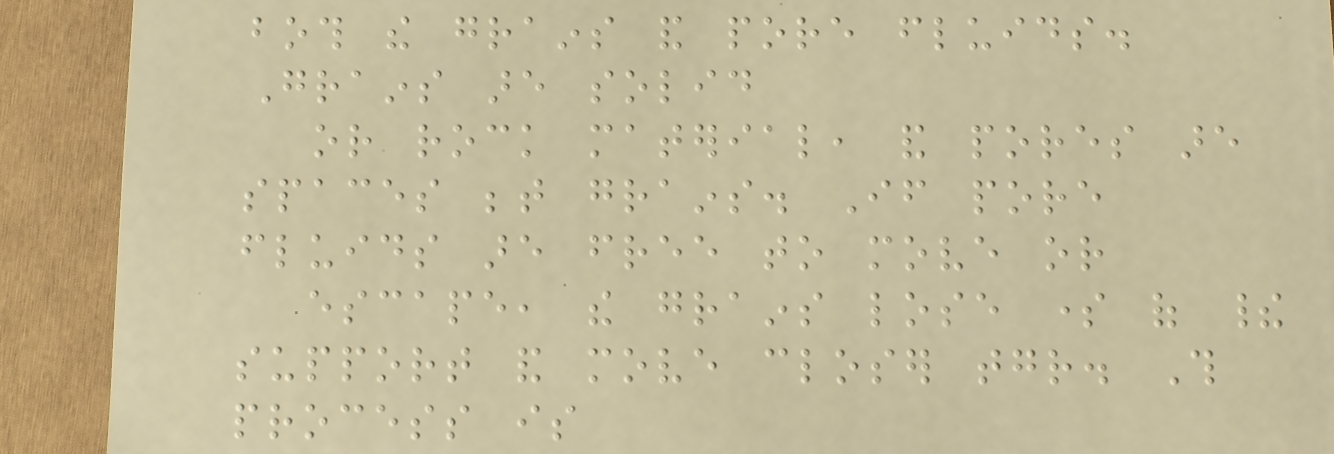both the grains and pore fluids.
Grains are solid
or rock material, and pores are
spaces between grains. If pore
fluids are free to move or
escape, the grains lose some of their
support and move closer together. This
process is
